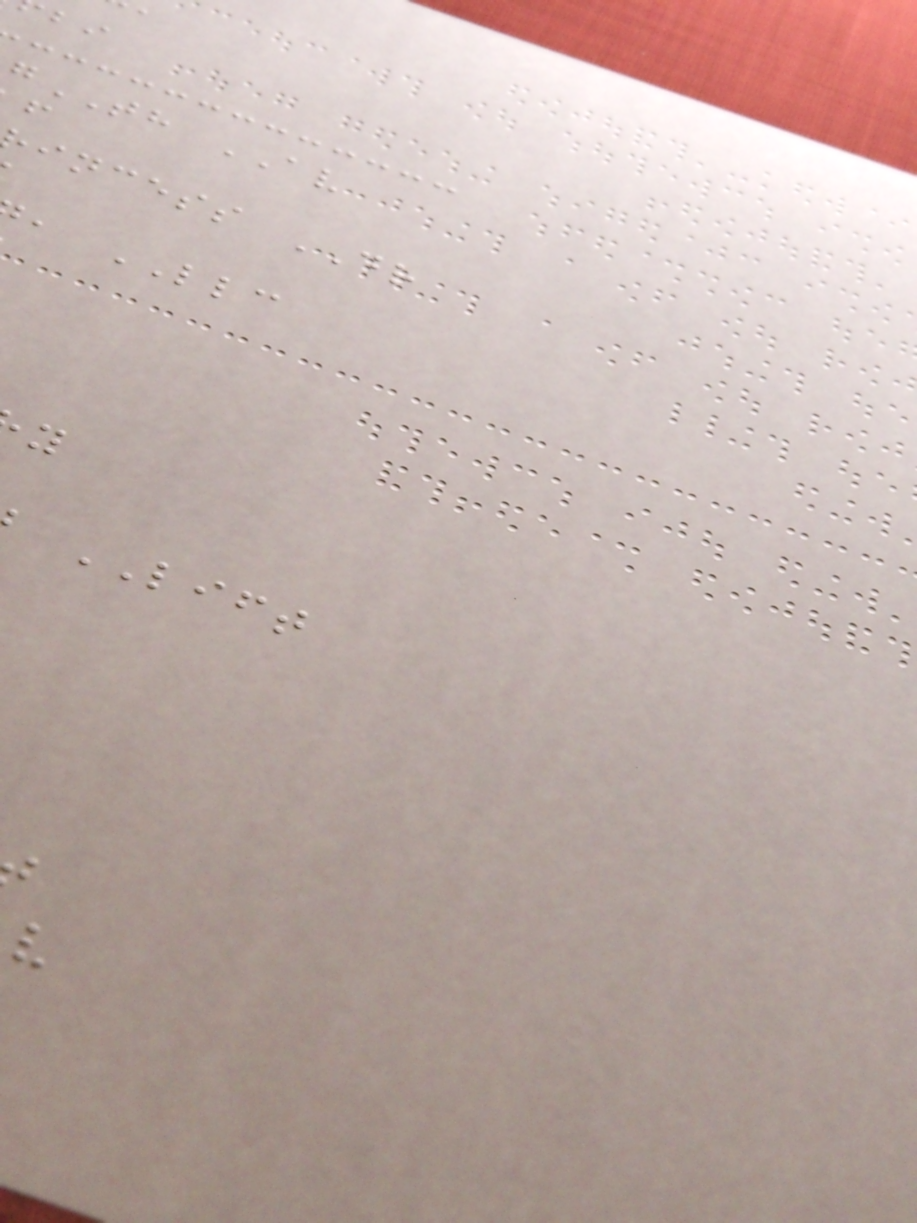TH AV
incess DR
, LLC
LIFT
